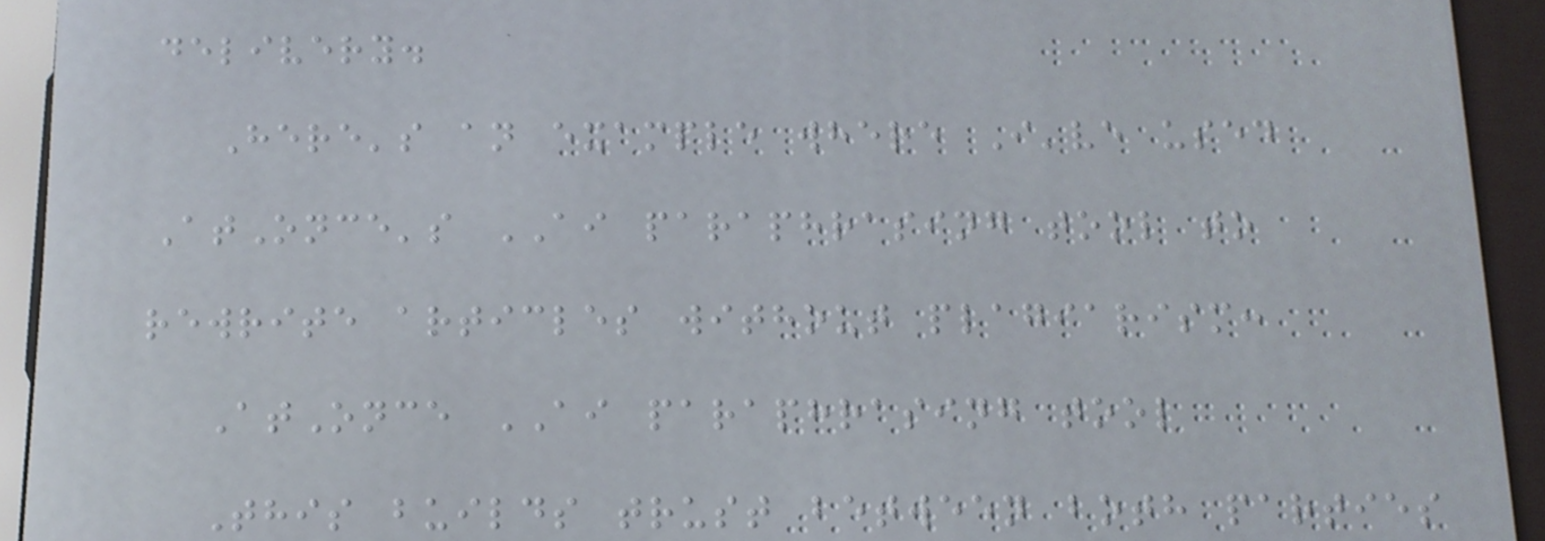delivery.
Here's an example where I've used
AtOnce's AI paraphrasing tool to
rewrite articles without plagiarism:
AtOnce AI paraphrasing tool
This builds trust between both parties
